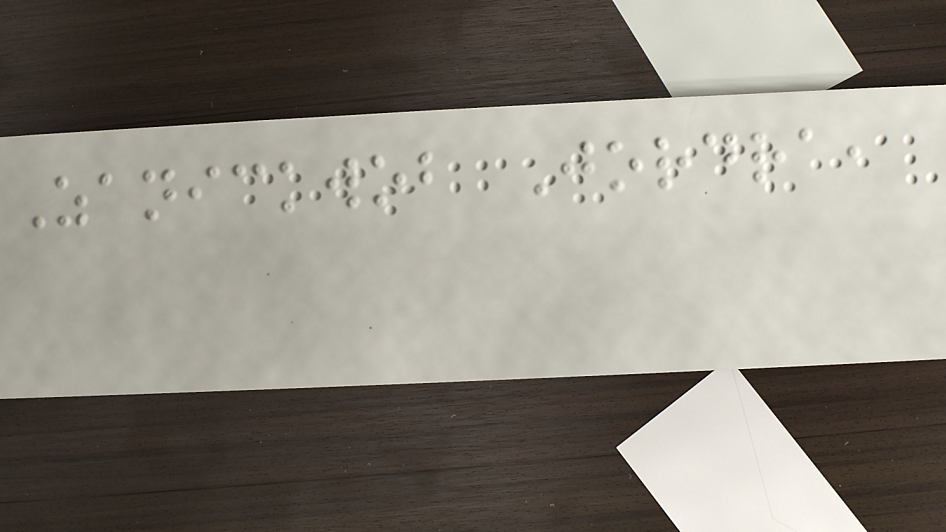Zanickwob Jordra,
